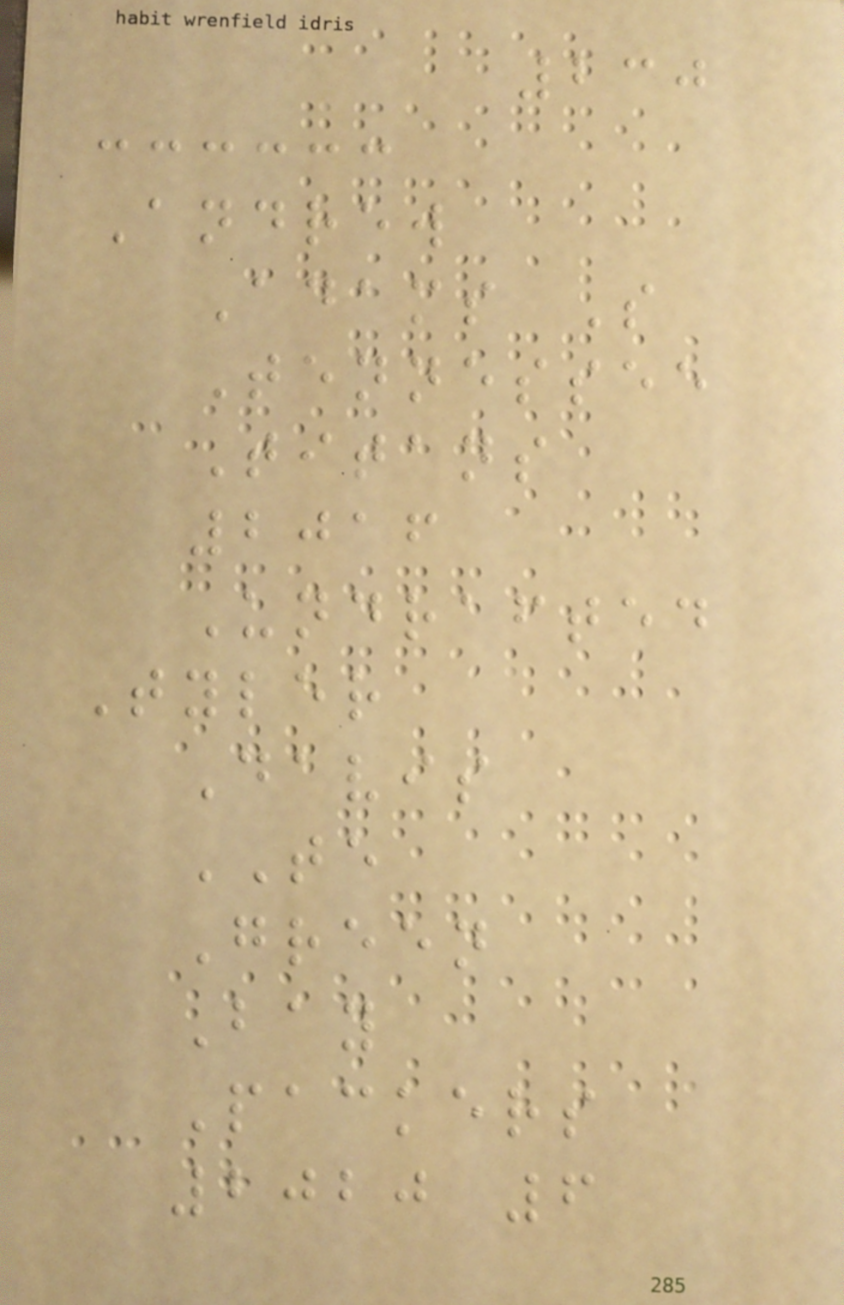230
Andrew
Adams S
Tennessee
Titans
2016
Undrafted
Tyler
Davis
TE
Green
Bay
Packers
2020 6
